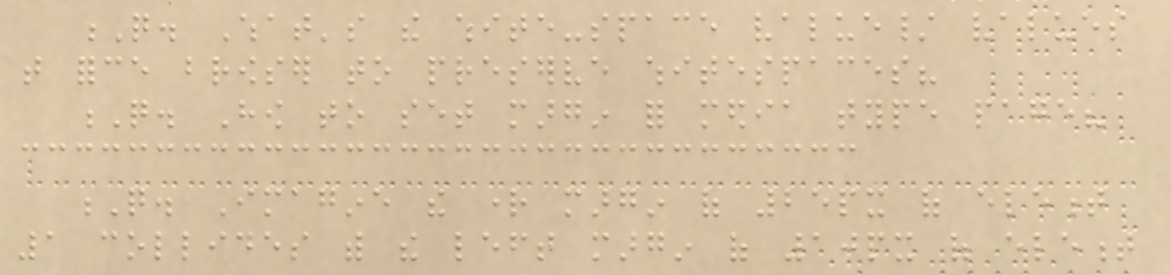Q. What's the white-space value/ values
that force browser to preserve whitespaces?
Q. How to set margin for media type page?
Q. Imagine the right margin of 25px of element
1 collides with the left margin of 10px of element
